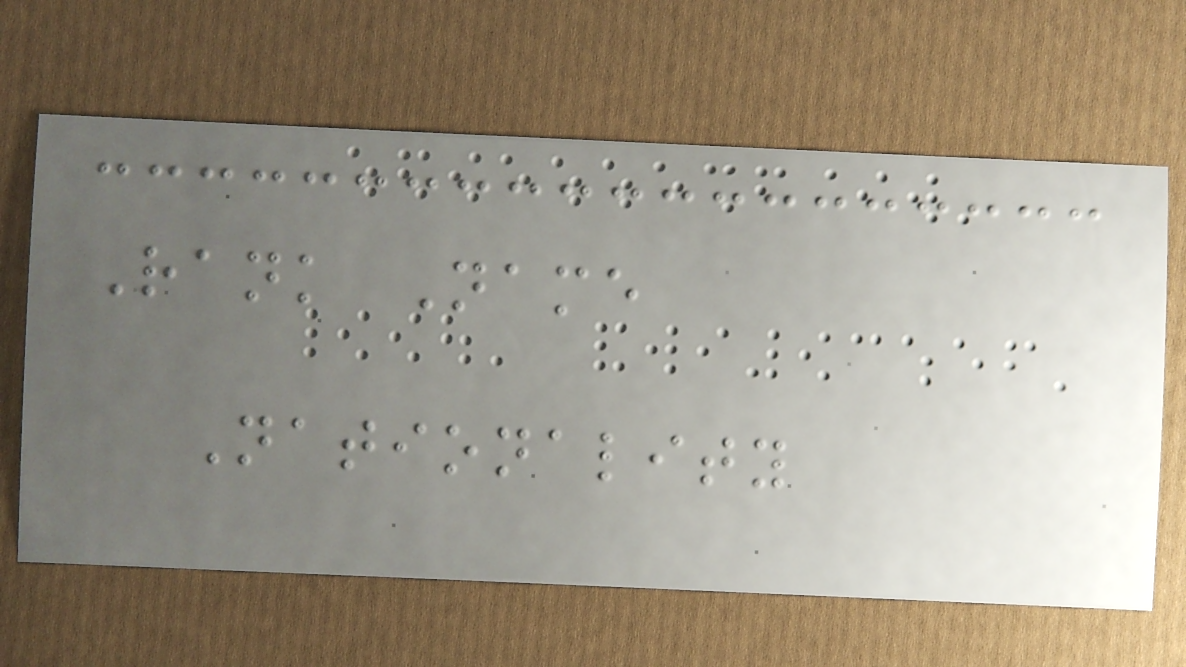Rank Name
Nationality
